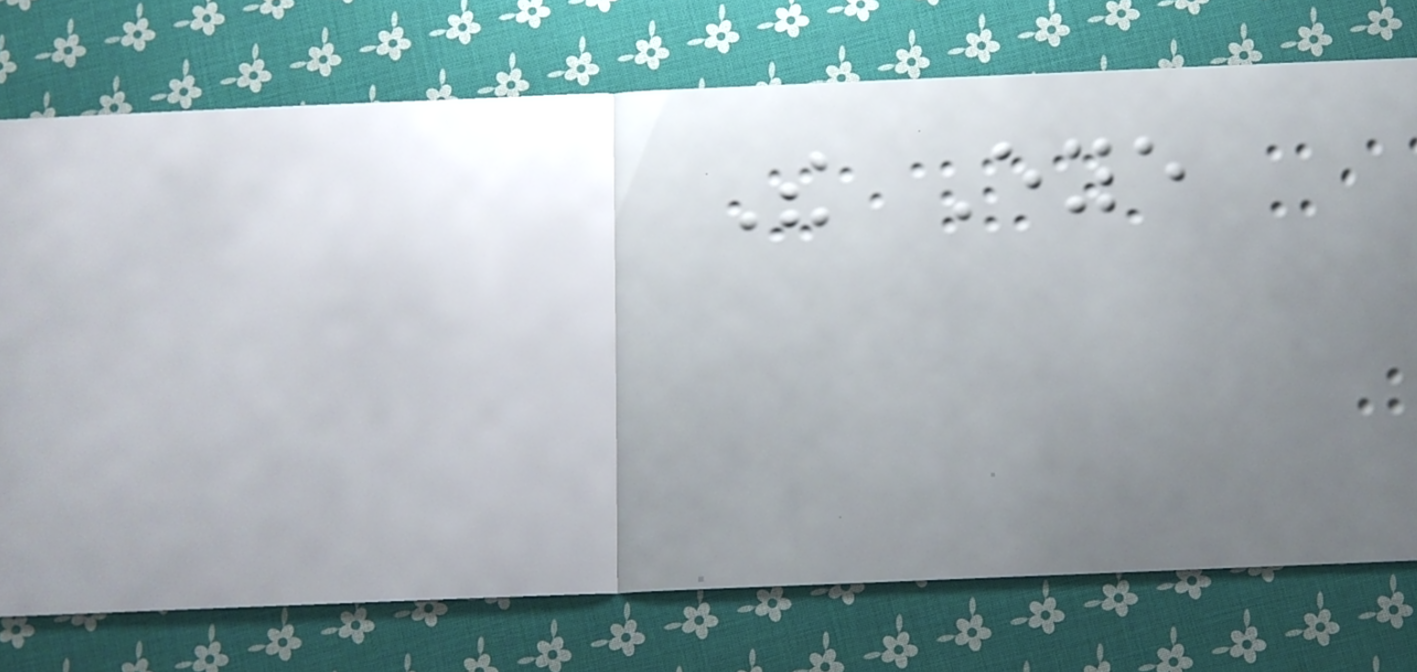The Eye
